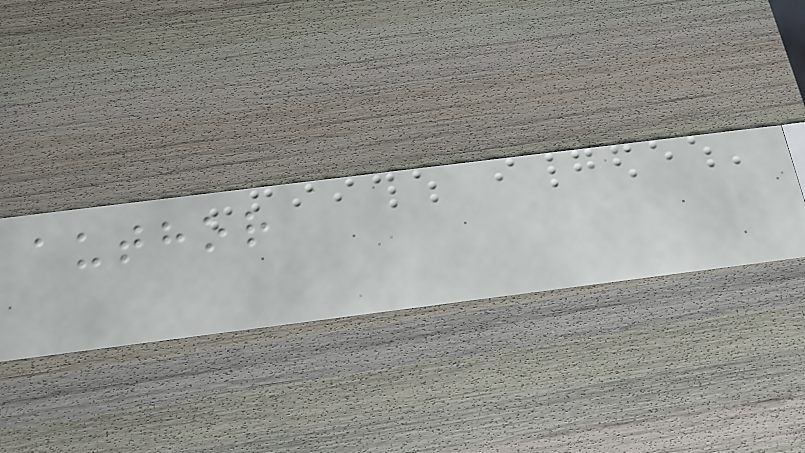author
